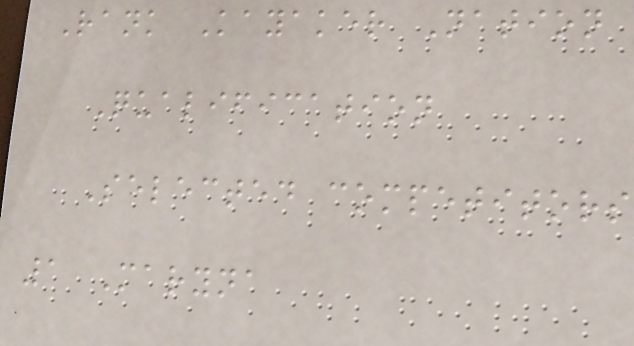Rank Kayaker Nation
Qualification
Selected competitors
1 Maryna
